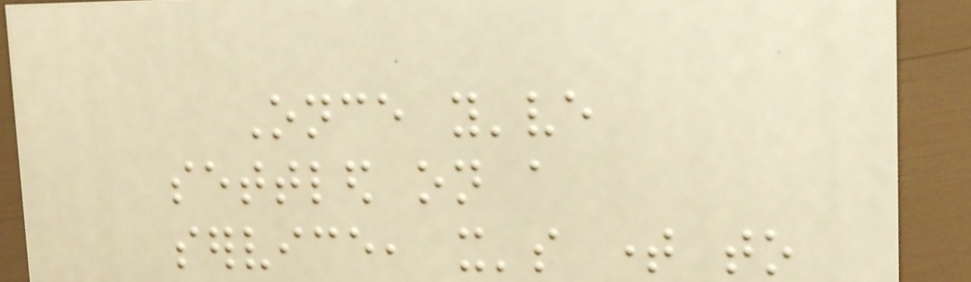Once you've
settled on a
service, it's time to
